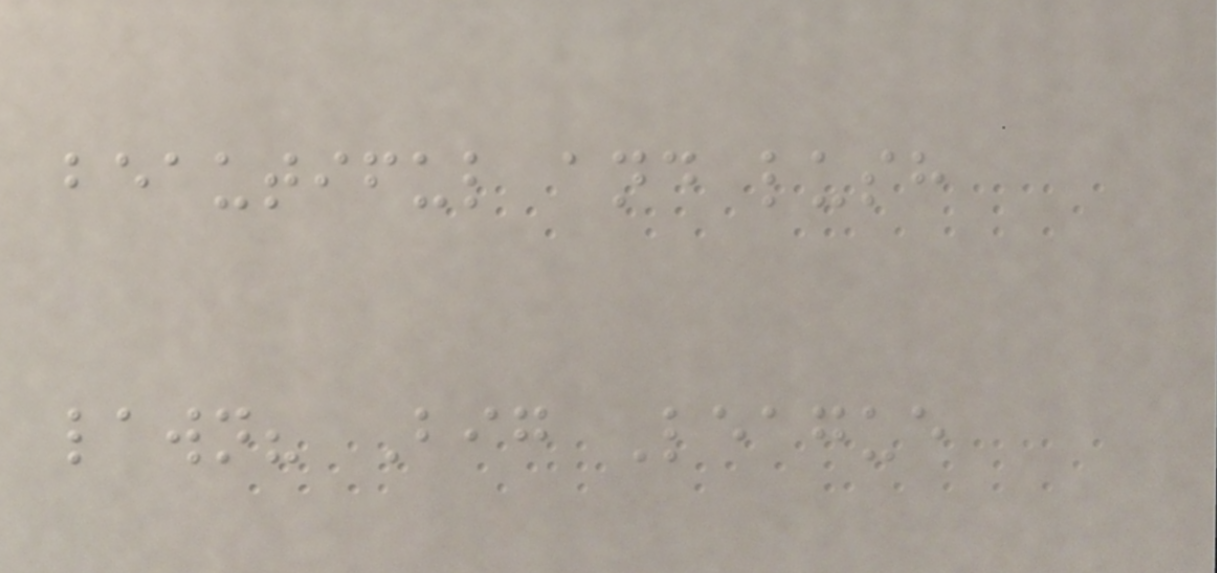beautiful and lush
lawn? Big League
